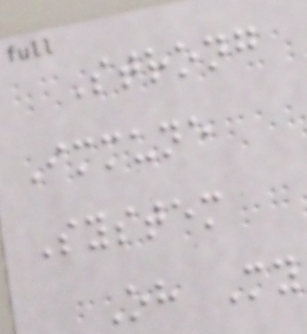Strong
Immune
System
Oh My
